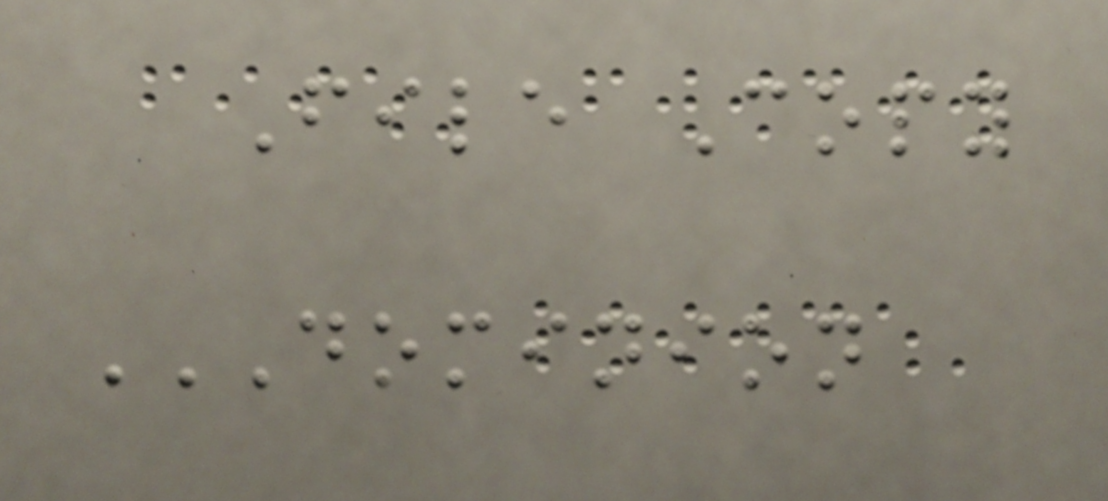File Copy
DOMINION
